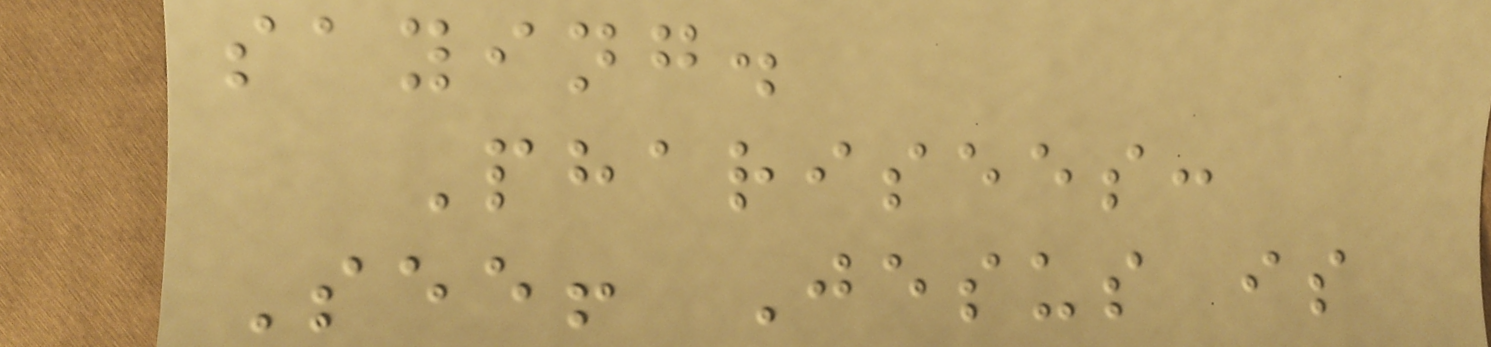saying.
Pharisees:
See! Jesus is
